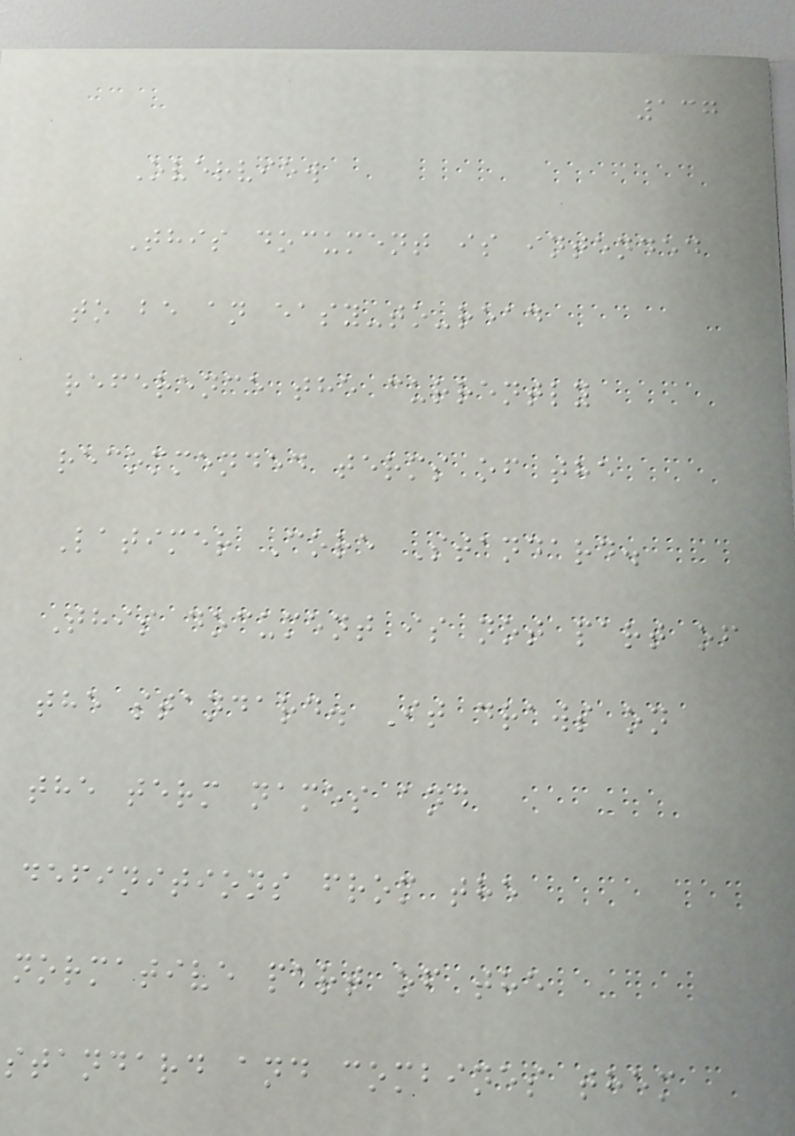137
Overview
This document is intended
to be an easy-to-read
reference the currently
recommended terms of the
Latimer Core Standard.
This document is not part of
the standard. It draws on
the term names and
definitions from the
normative part of the
standard and combines them
